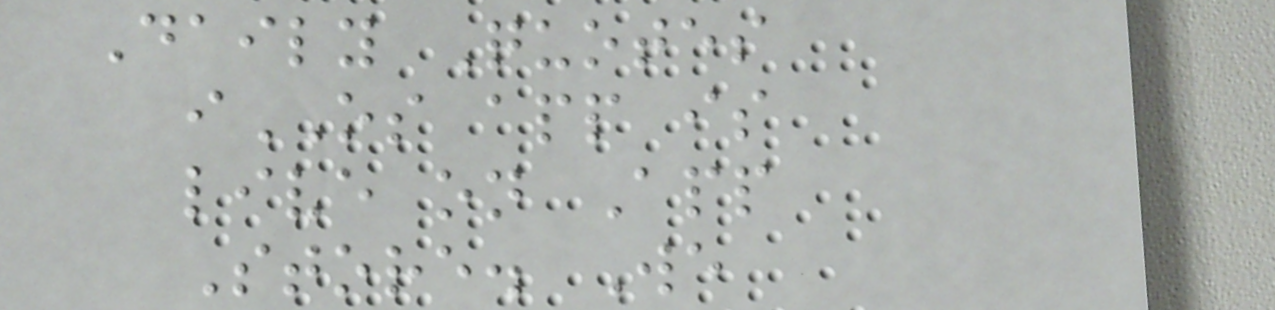Daily Quotes
iOS app is
live on App
Store. We
